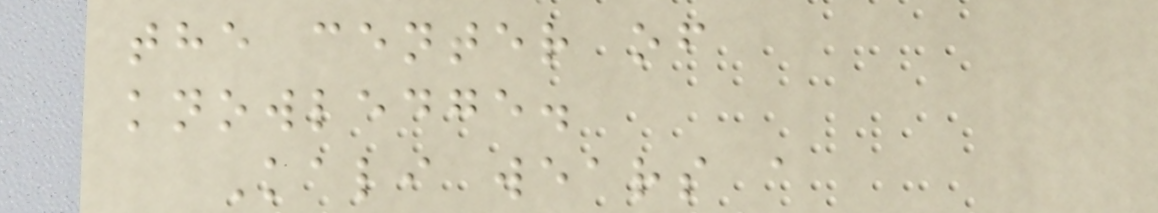the center of
knowledge.
Kali wears a
